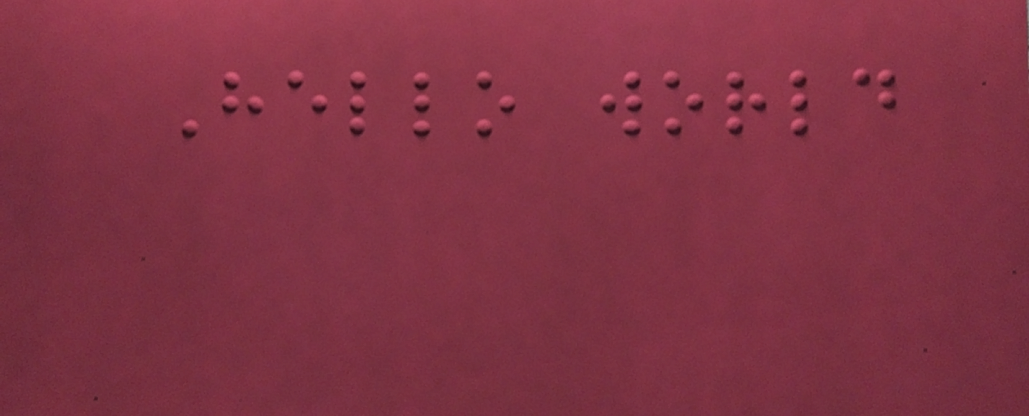Hello world
